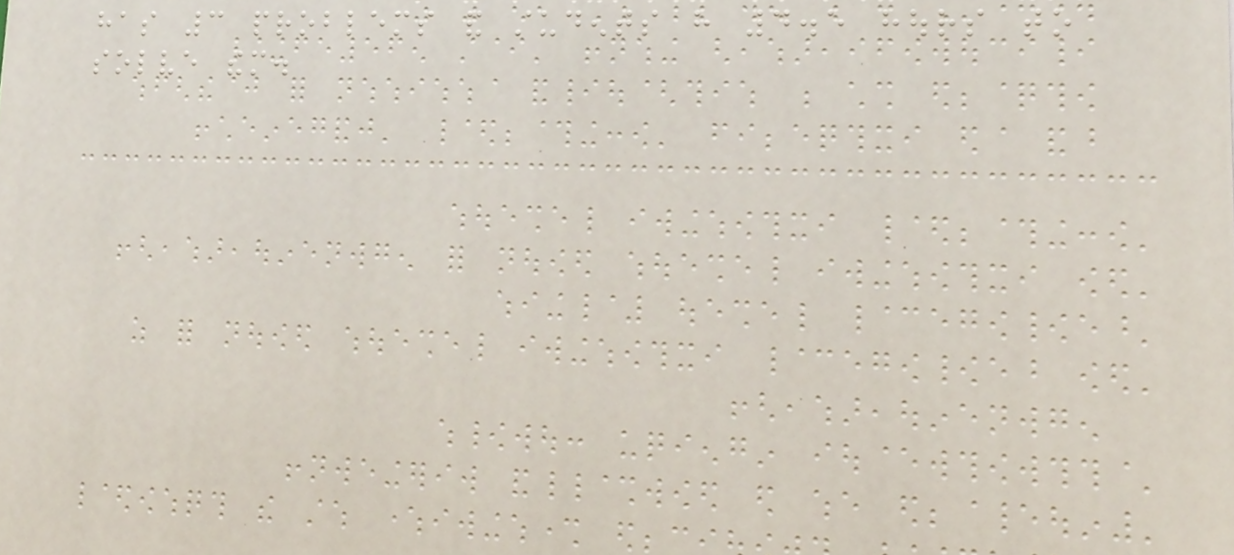has 3 problems and students have 4.5 hours to
solve them.
